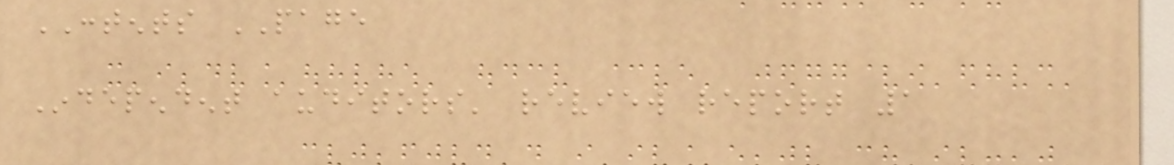CONTENTS PAGE
Independent auditors' review report 1
